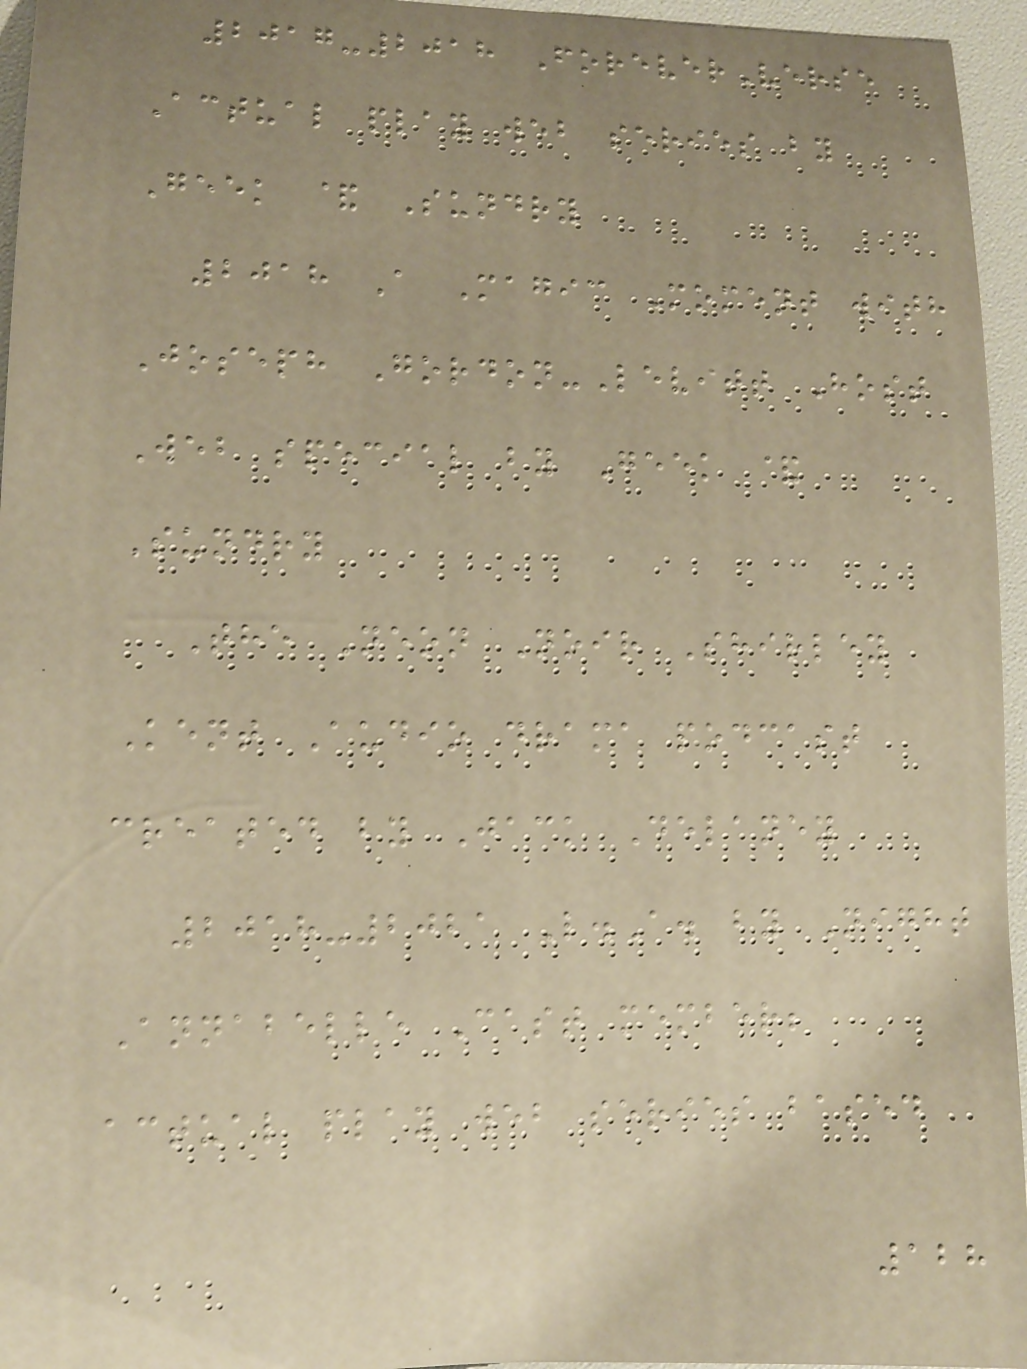2017-2018 ForeverVerse
Actual play web series by
Geek & Sundry
2018 A Magic Moment with
Joseph Gordon-Levitt Host
Web special by Geek &
Sundry
The Neon Noir Shirley
Kent Audio drama podcast
created by Jack Delaney
2018-2021 L.A. by Night
Annabelle Cast member;
actual play web series based
128
